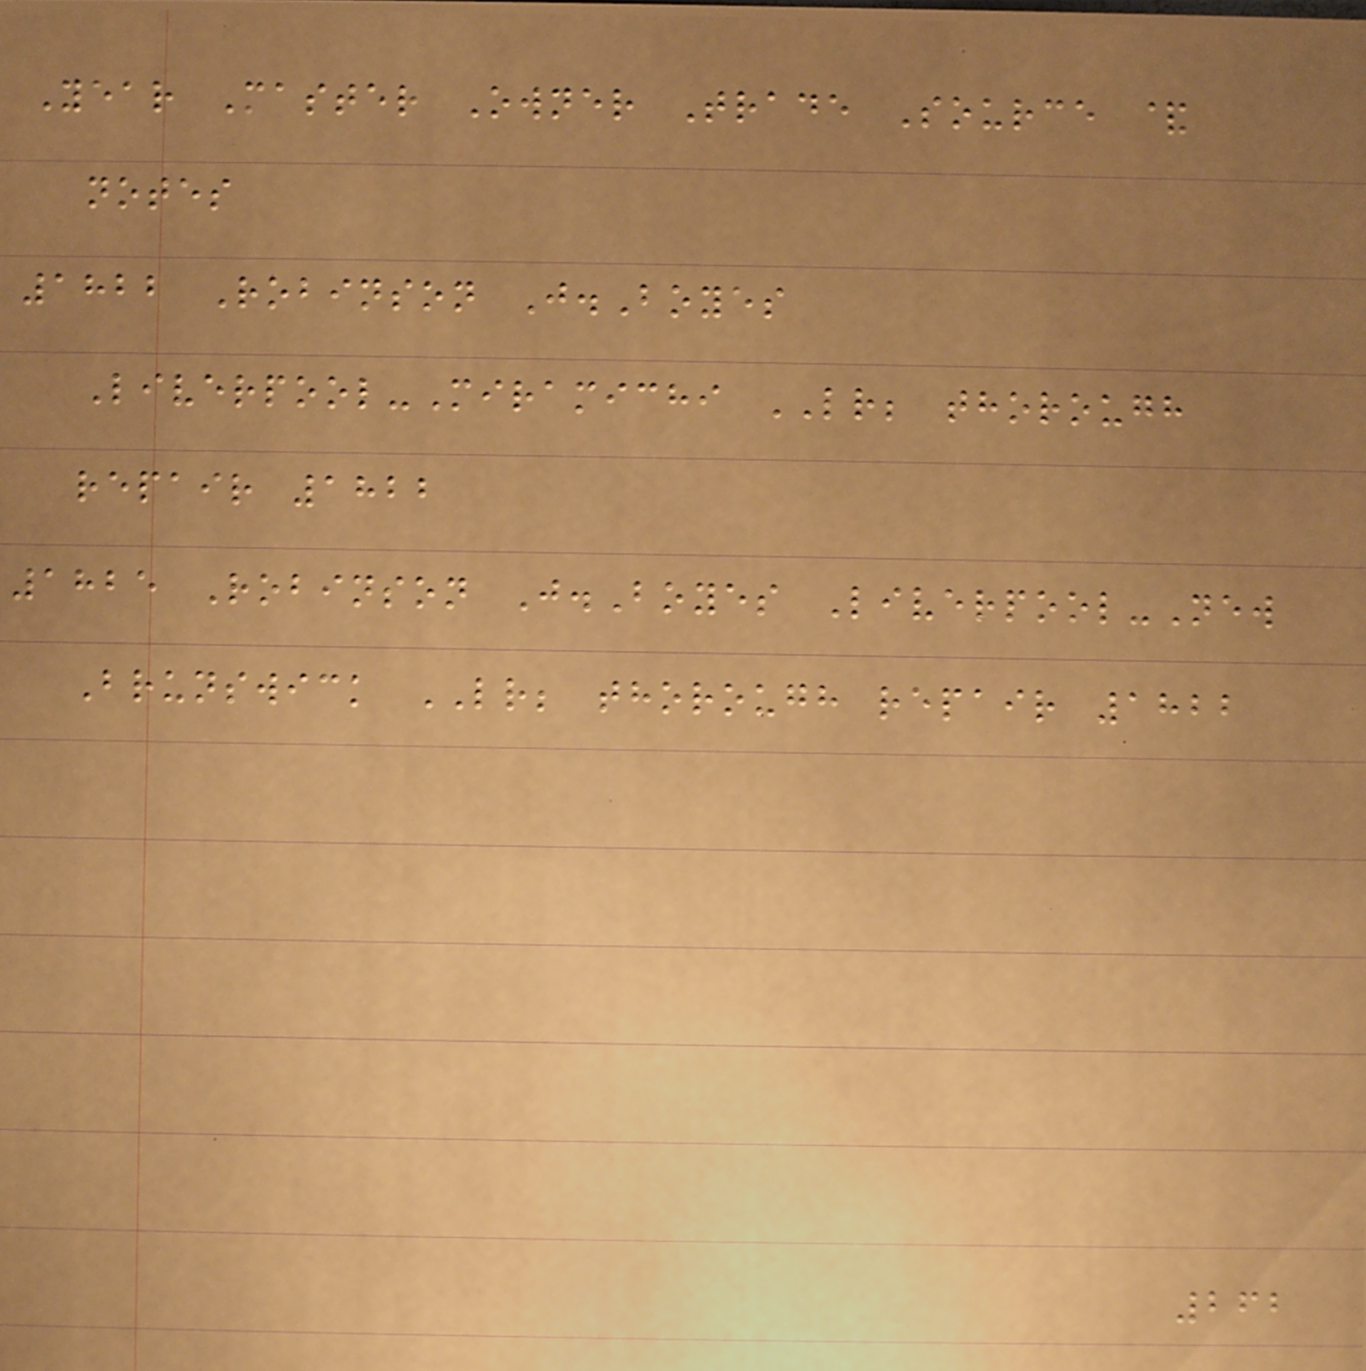Year Master Owner Trade Source &
notes
1822 Robinson J.Boyes
Liverpool-Miramichi LR; thorough
repair 1822
1825 Robinson J.Boyes Liverpool-New
Brunswick LR; thorough repair 1822
262
